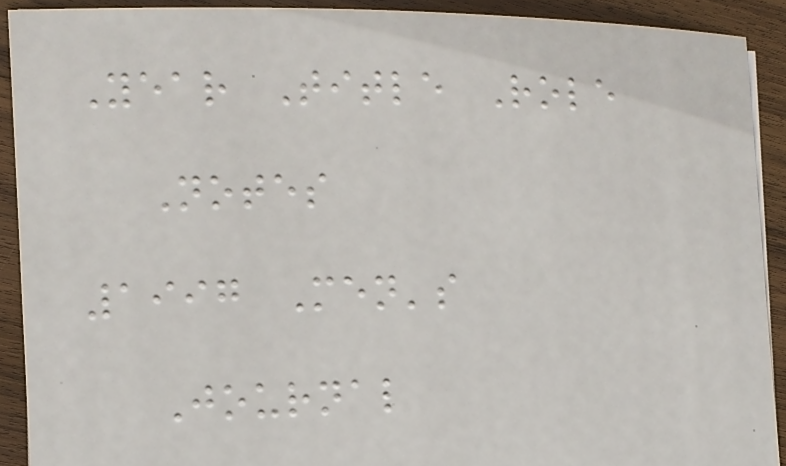Year Title Role
Notes
1997 Men's
Journal
